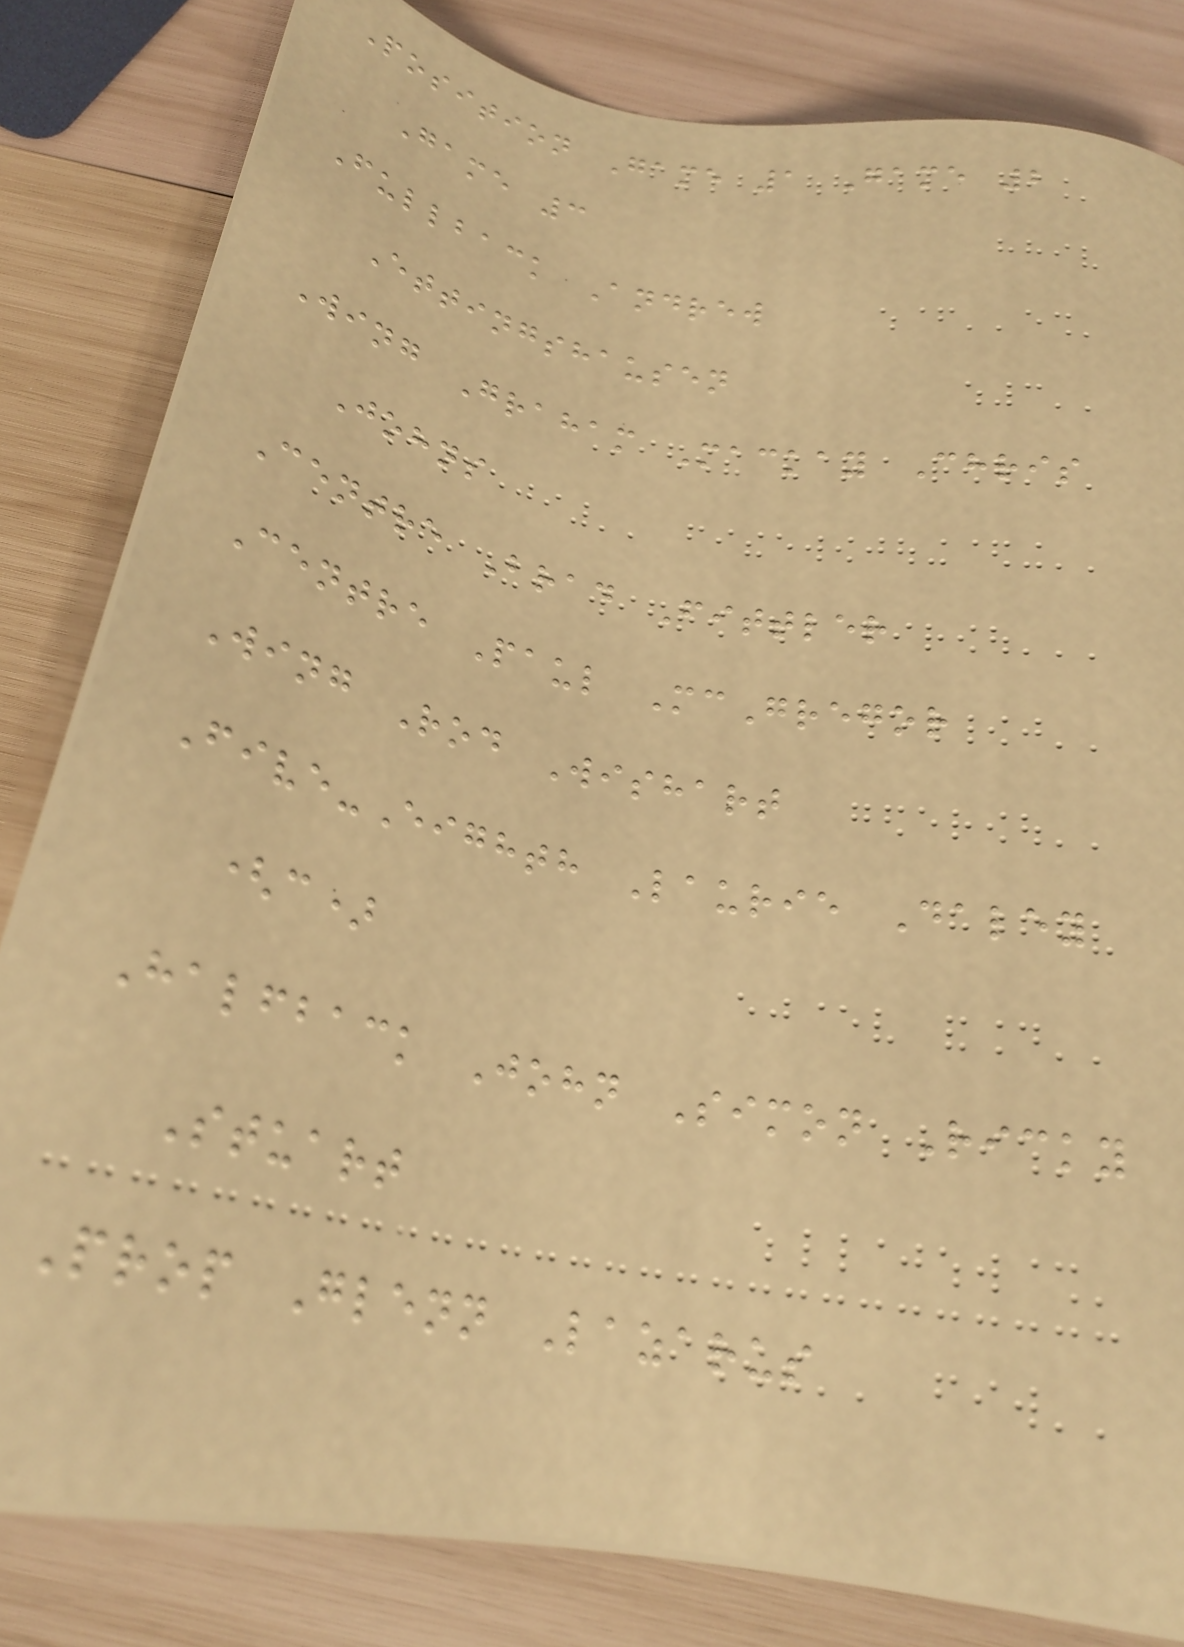Position Game 1 Game 2
Game 3
Fullback Andrew
Ettingshausen
Wing Graham Mackay Chris
Johns
Centre Brad Fittler
Centre Paul McGregor
Wing Rod Wishart
Five-Eighth Laurie Daley
(c)
Halfback John Simon Ricky
Stuart
Prop Glenn Lazarus
